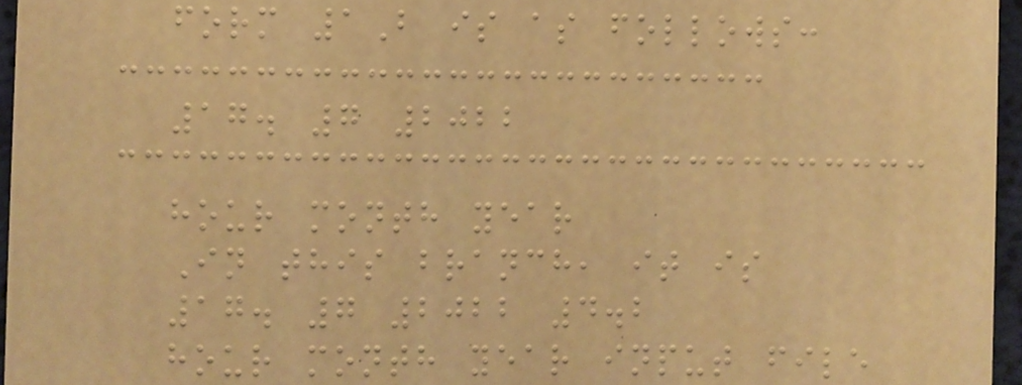form 1B is as follows:
17. 7 2022
hour month year
In this branch, it is
17. 7 2022 4.2
hour month year input file
